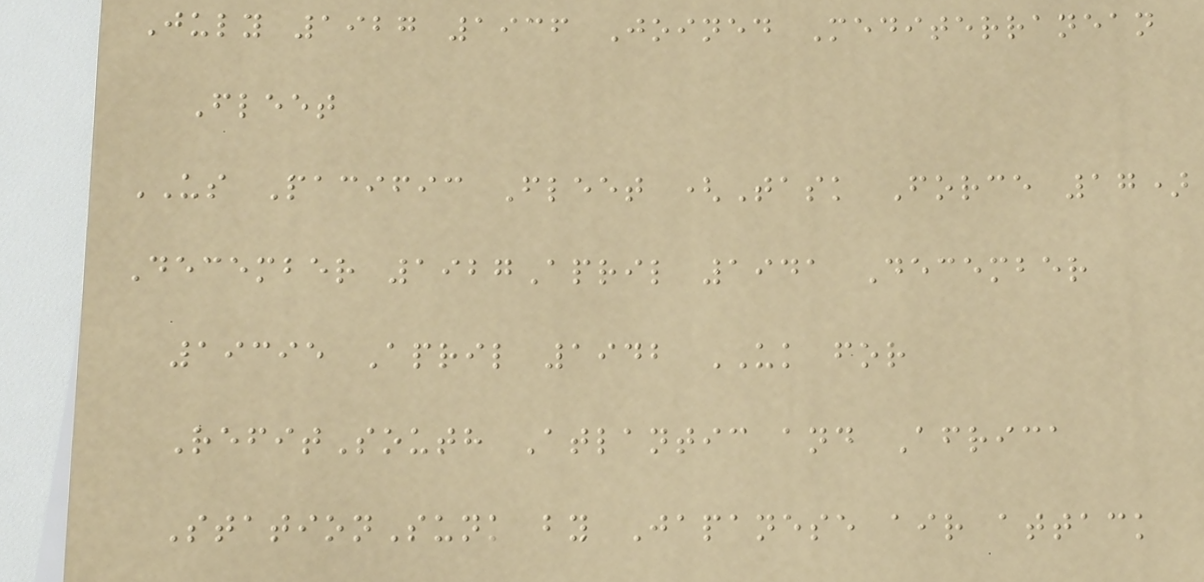July 1927 1936 Joined Mediterranean
Fleet
US Pacific Fleet (Task Force 17)
December 1927April 1941 December
19395 April 1942 UK for
RefitSouth Atlantic and Africa
StationSunk by Japanese air attack
